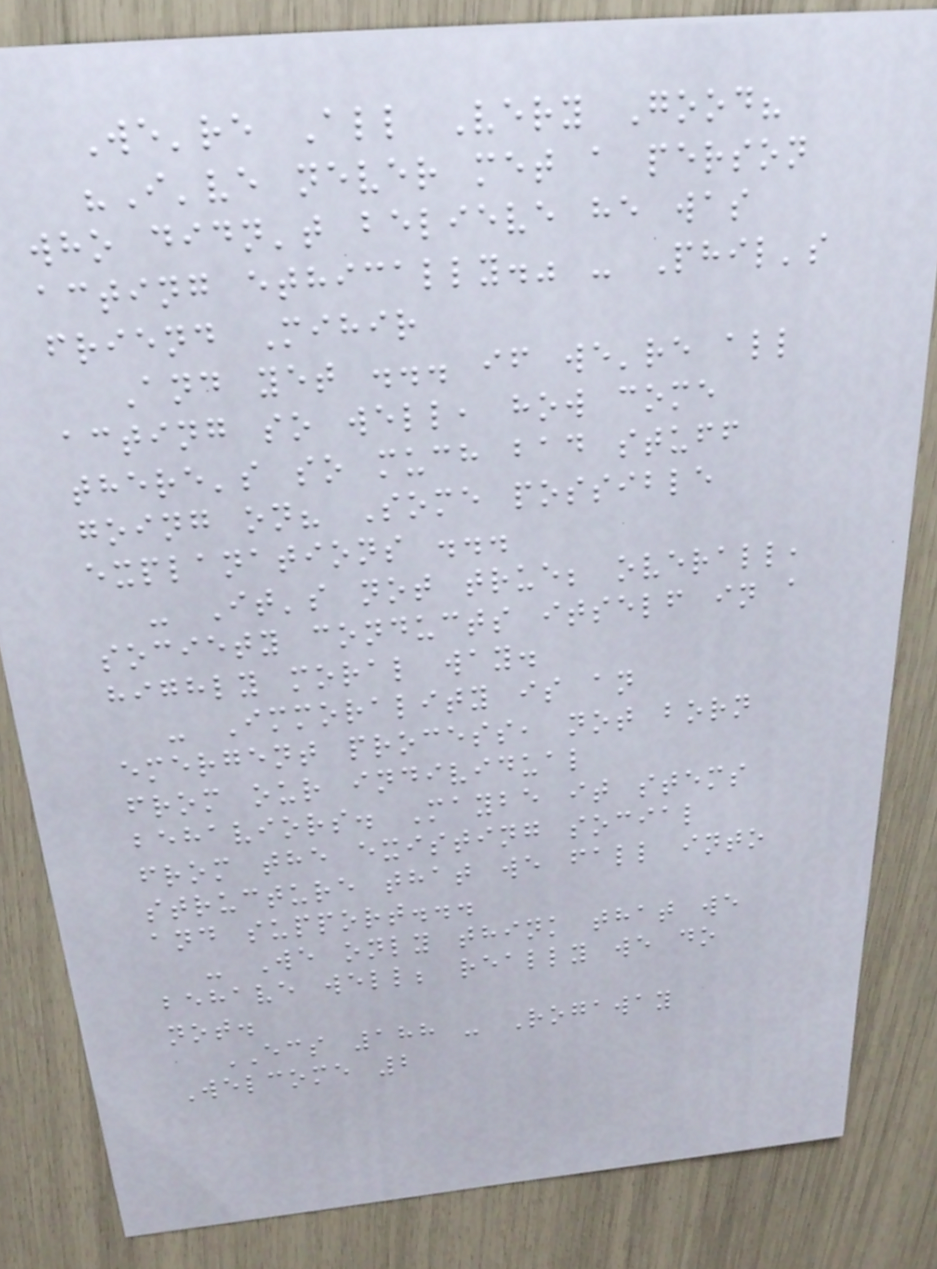We're All Very Good?
"I've never met a person
who didn't believe he was
acting ethically." - Phil's
friend Mihir
And yet ... if we're all
acting so well, how come
there's so much bad stuff
going on? Some possible
explanations ...
- It's not true; overall,
society conducts itself in a
highly moral way.
- Immorality is an
emergent process, not born
from our individual
behaviors. Maybe it stems
from the existing social
structure that we fall into
and support...
- We only think that we
behave well; really we do
not.
ECS 188 - Rogaway
Welcome 2
